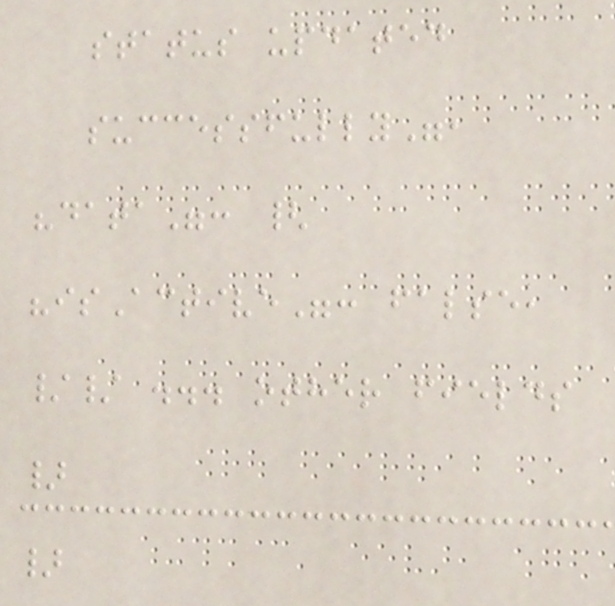status updated
successfully",
"data": {
"isActive": false,
// ... other fields
}
}
